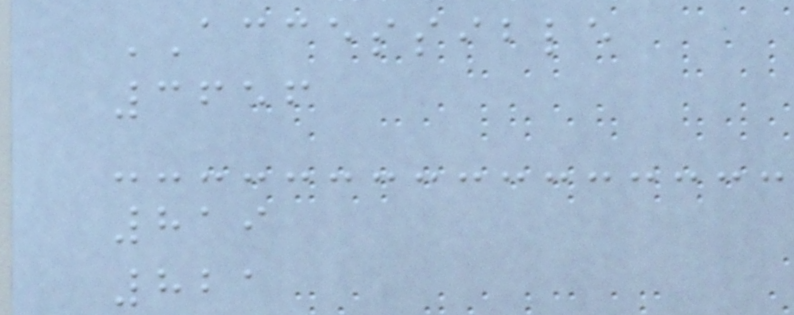ACCESSIBLE
3656
819
821
